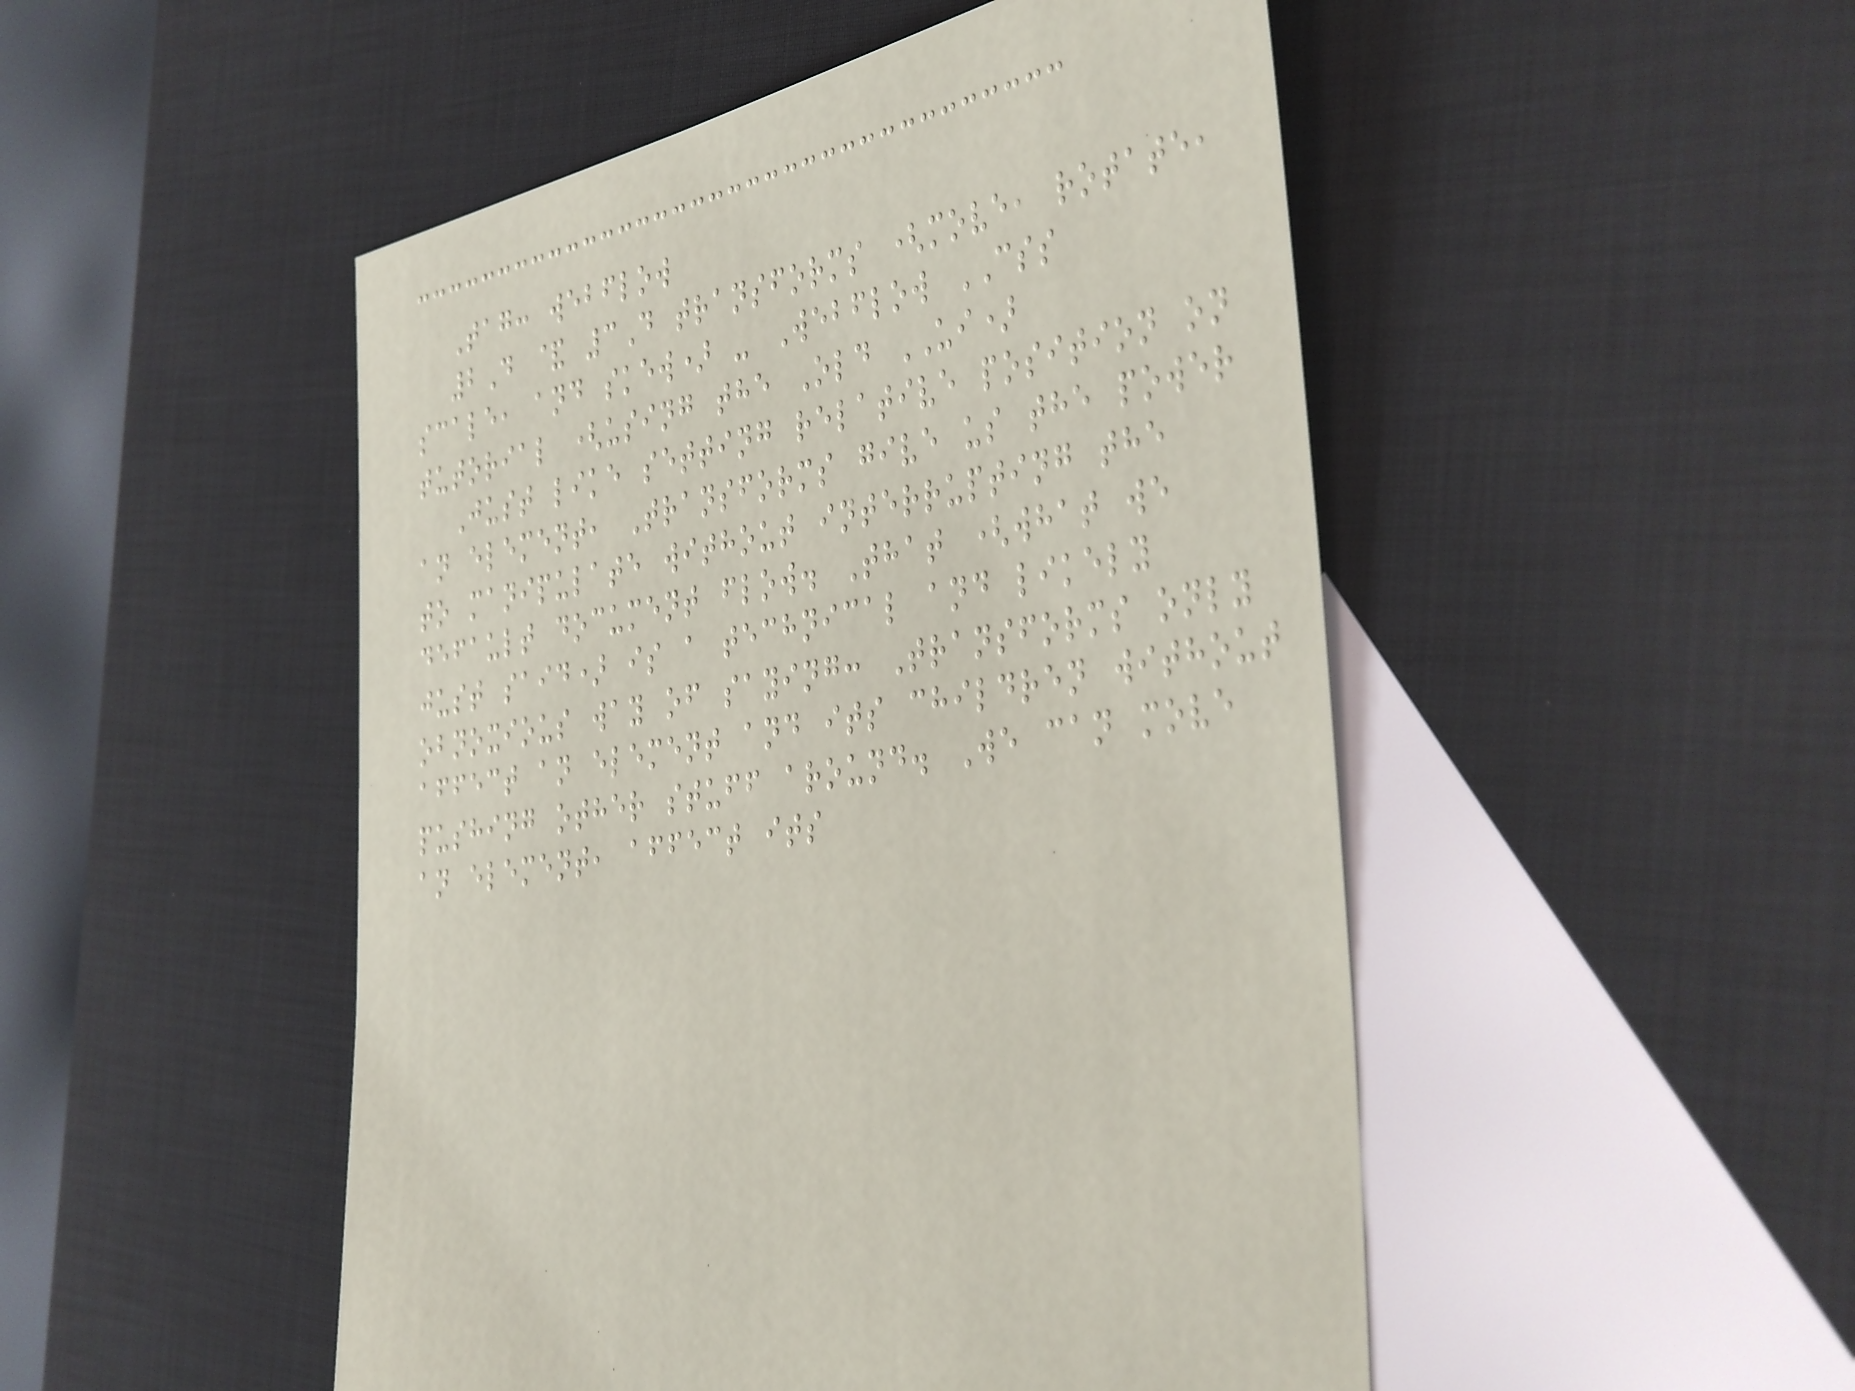Tag: webflow
2D & 3D transforms (move, rotate,
scale, and skew) - Webflow CSS
tutorial (using the Old UI)
Just like setting relative position on
an element, Transforms give us the power
to manipulate without interrupting the
default document flow. That (what we
just said) is a technical and likely
obnoxious way of saying: Transforms only
affect an element and its children without
pushing other stuff around. We can move
an element, affect its
